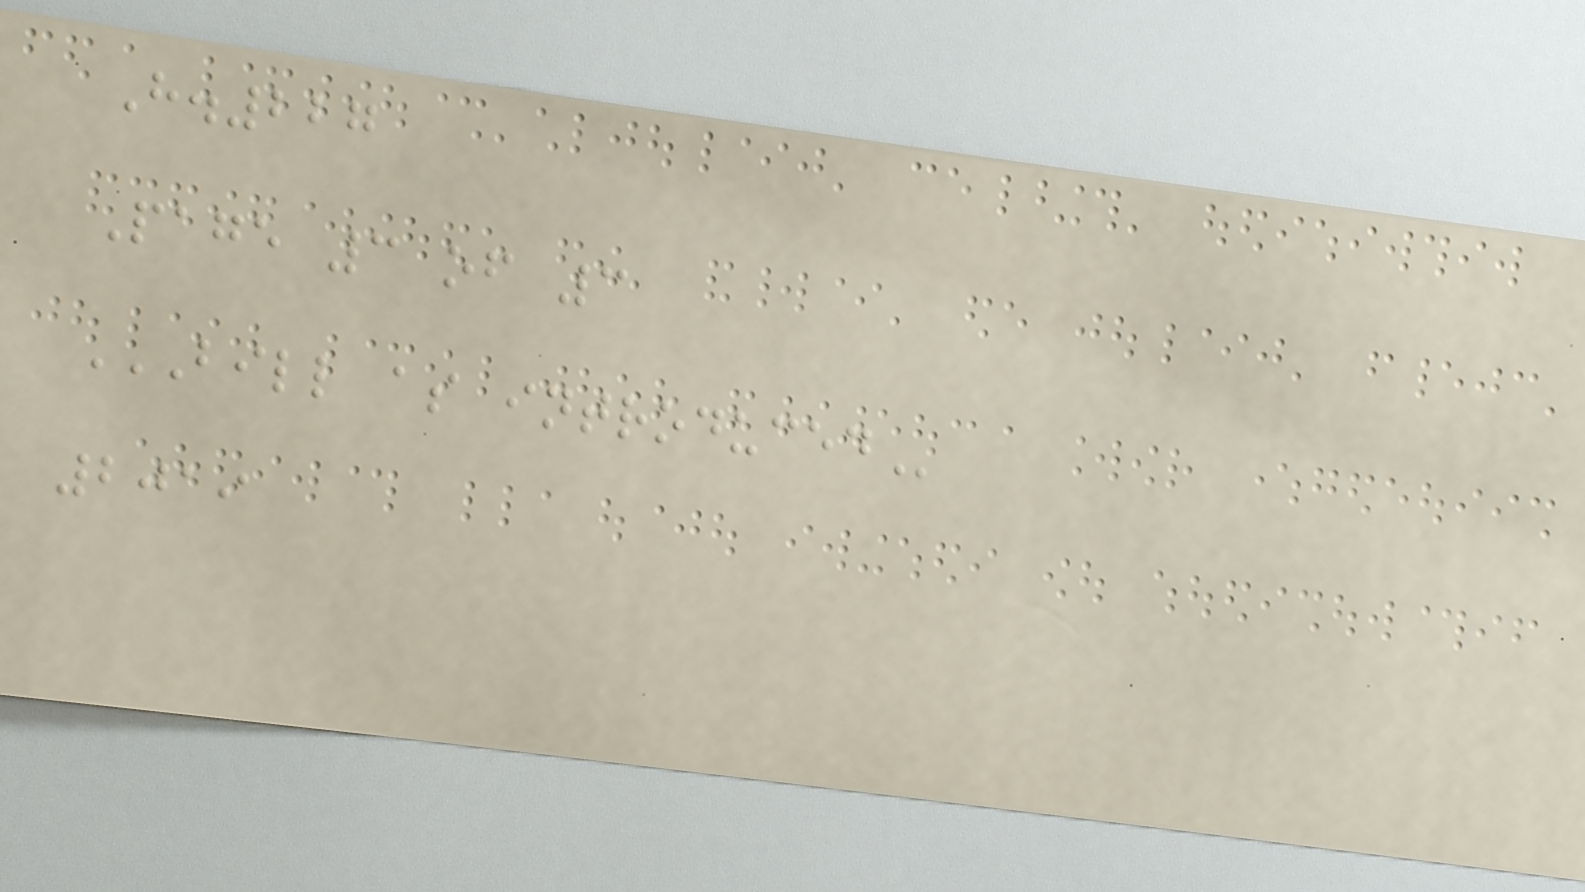H.227
Page 3 of 3
BILL AS INTRODUCED
2019
